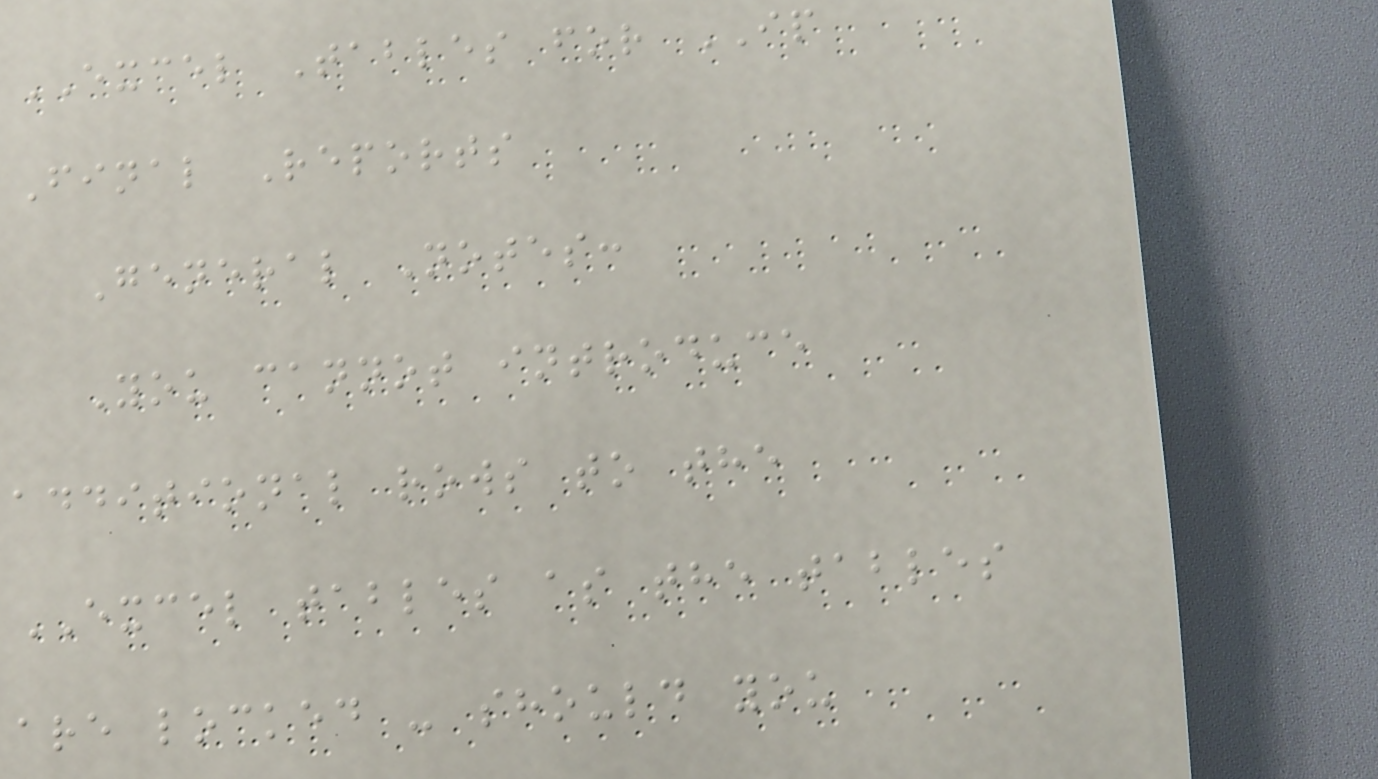EXCEL Tables for IP
Final Reports
General Notes:
You cannot introduce
additional rows to the
EXCEL tables as the tables
are locked - should you
